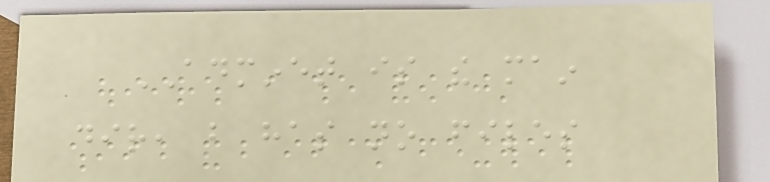ADMINET is the main
dir, but has no files
